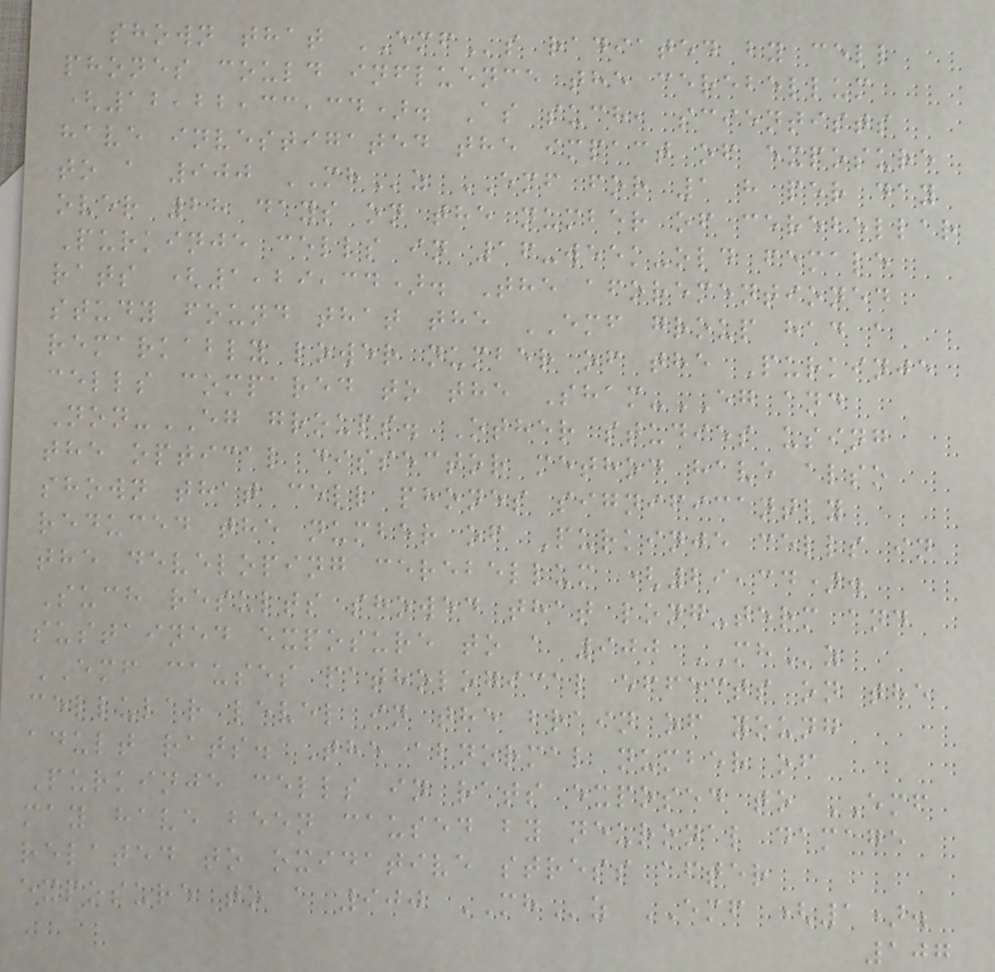shown that EMFs radiated by cell
phones could influence the cerebellum
(12,22,33,34). As such, scientists
have investigated the impact of exposure
to a 900 MHz EMF for 1 h per day
over 28 days on the number of cerebellar
Purkinje cells in 16-week-old female
rats (1,29,34). The aforementioned
study found that the EMF group had a
remarkably lower number of the Purkinje
cells compared to the Sham-EG and
Non-EG groups. Other studies using
the optical dissector method have also
shown that cell phones significantly
reduced the number of Purkinje cells in
the developing cerebellum (29,34).
Such results showed that long-term and
sustained exposure to a 900 MHz
EMF causes pathological effects on the
cellular level in the brain of young
adult rats. The abnormal number of
Purkinje cells in rats exposed to EMF
may have been caused by neuronal damage
related to oxidative stress after
exposure to a 900 MHz EMF (1).
107
